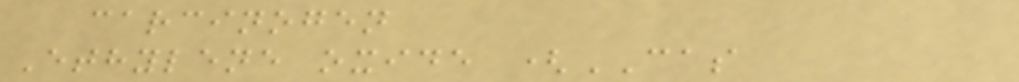carcinogen
Ethylene oxide (CAS
